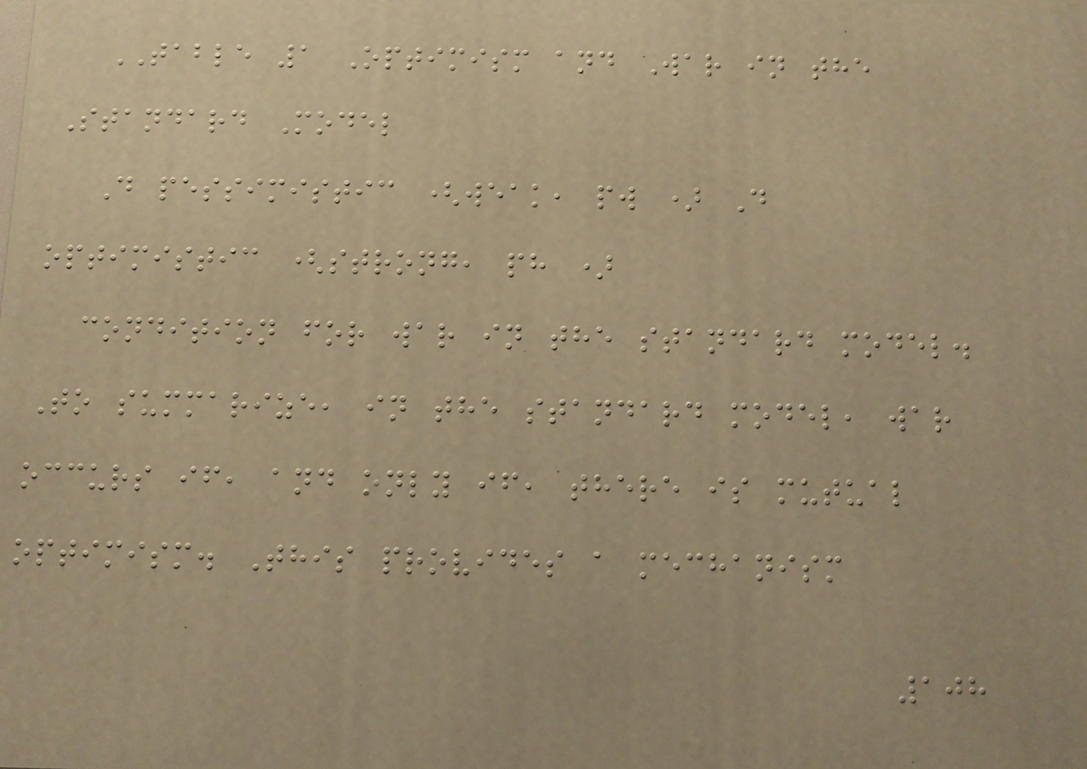TABLE 1 Optimism and War in the
Standard Model
D pessimistic (weak, pw ) D
optimistic (strong, ph )
condition for war in the standard model.
To summarize, in the standard model, war
occurs if, and only if, there is mutual
optimism. This provides a mechanism
108
